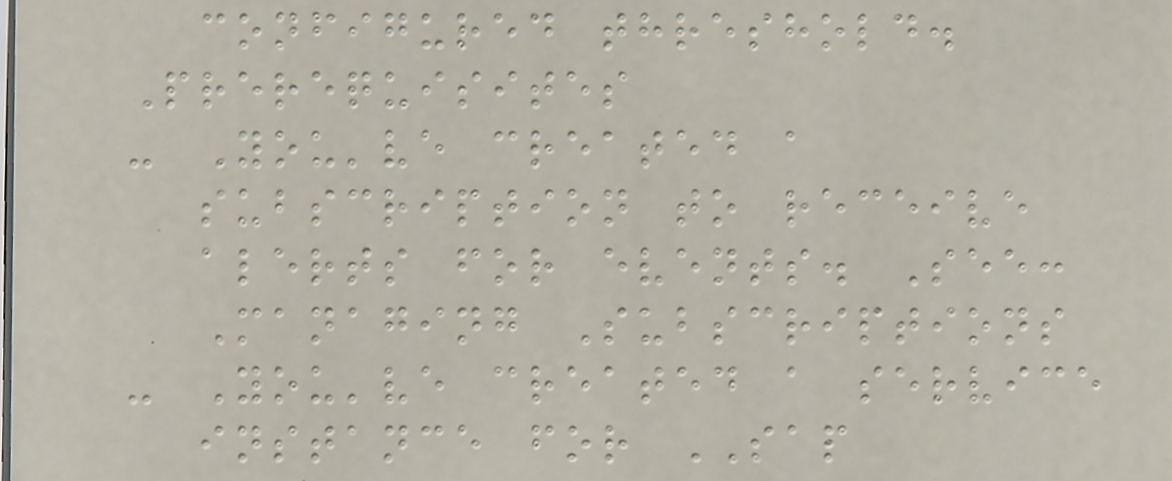configured threshold.
Prerequisites
- You've created a
subscription to receive
alerts for events. See:
Managing Subscriptions
- You've created a service
instance for SAP
